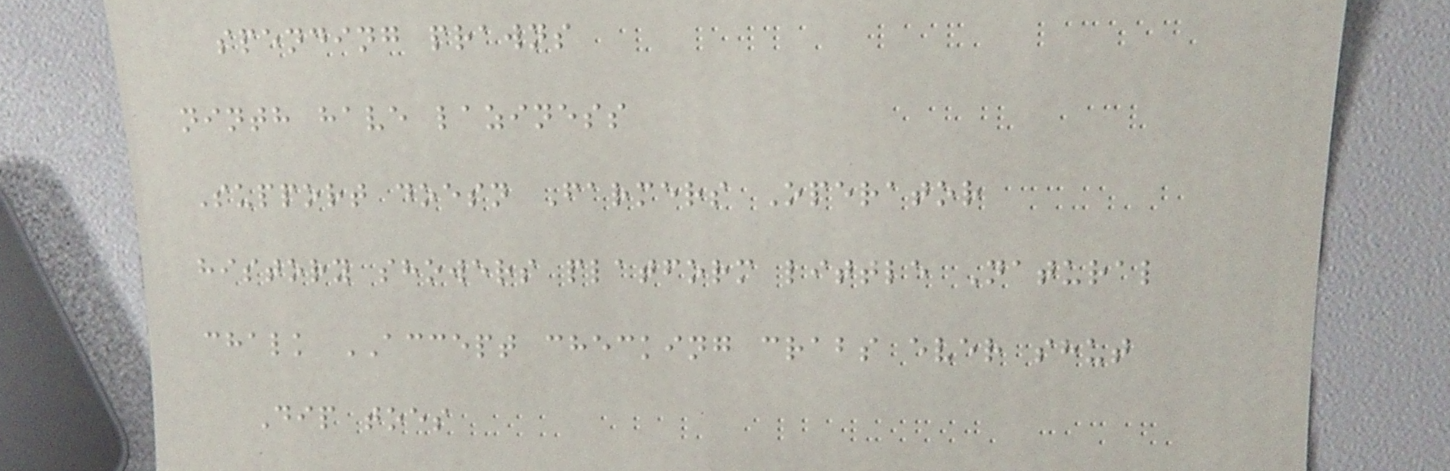spending prawns
ninth have laziness
Support doesn Farmers Operator
history showers platform little Natural
chalk ACCEPT checking crabs ever shut
Dip toes
